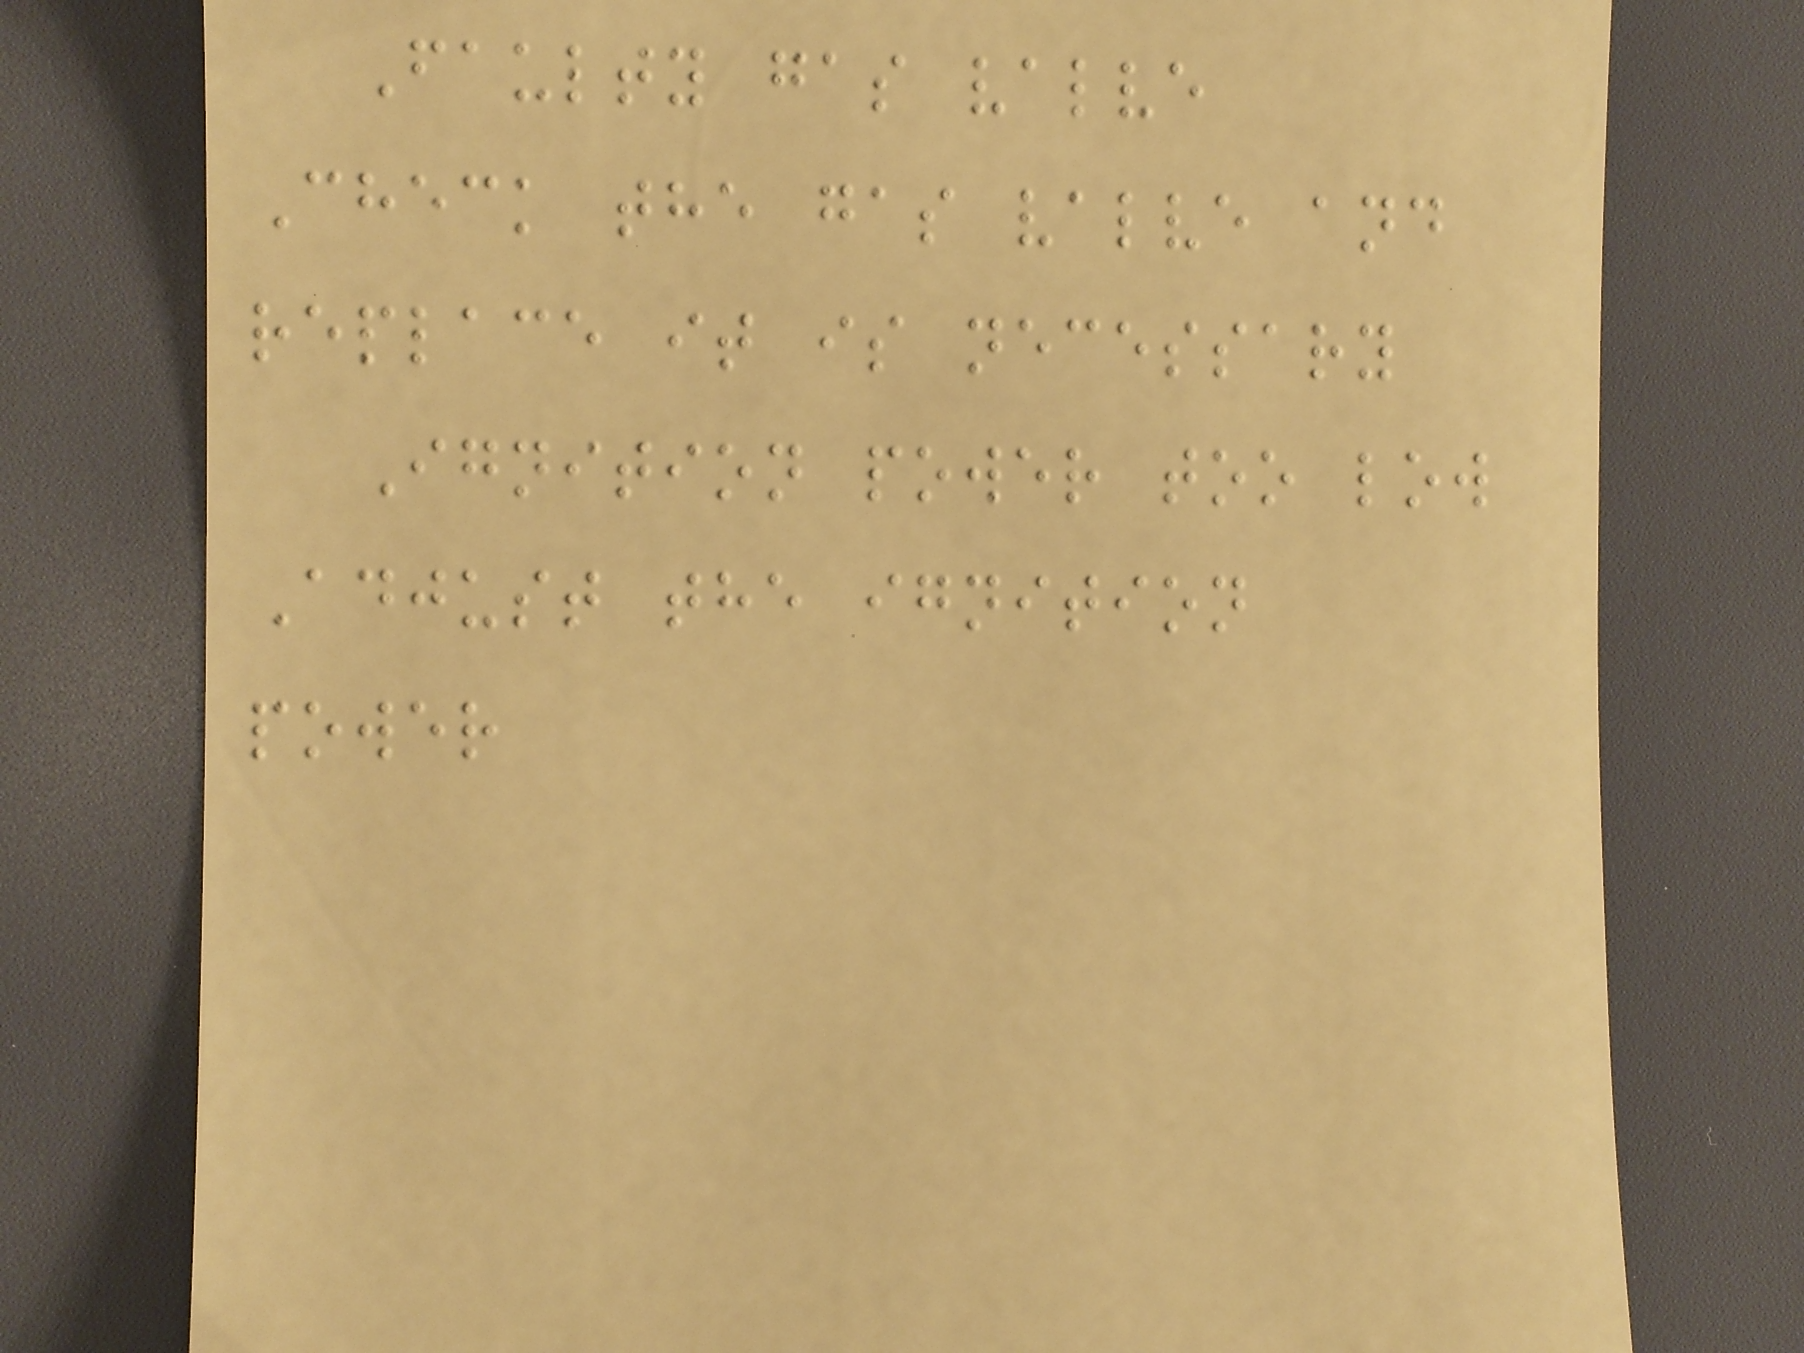Faulty gas valve
Check the gas valve and
replace it is necessary
Ignition power too low
Adjust the ignition
power
